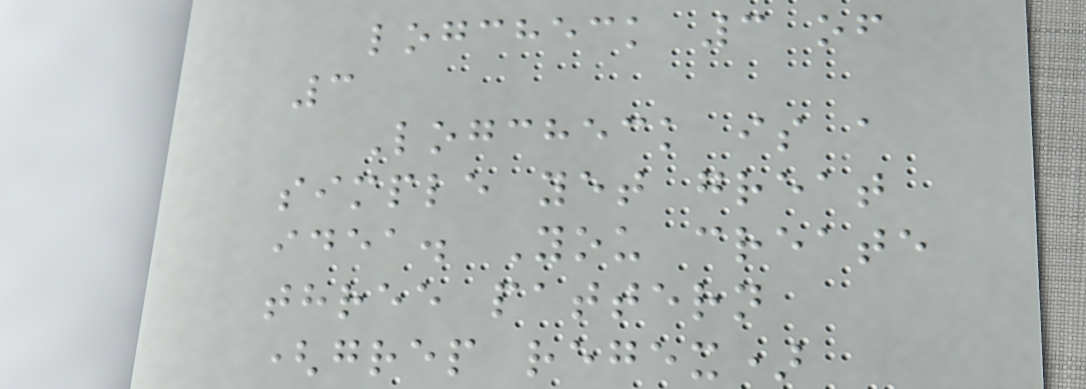logcheck 3 of
3
Logcheck is a
simple yet great
idea. You create
three pattern
(grep regex)
